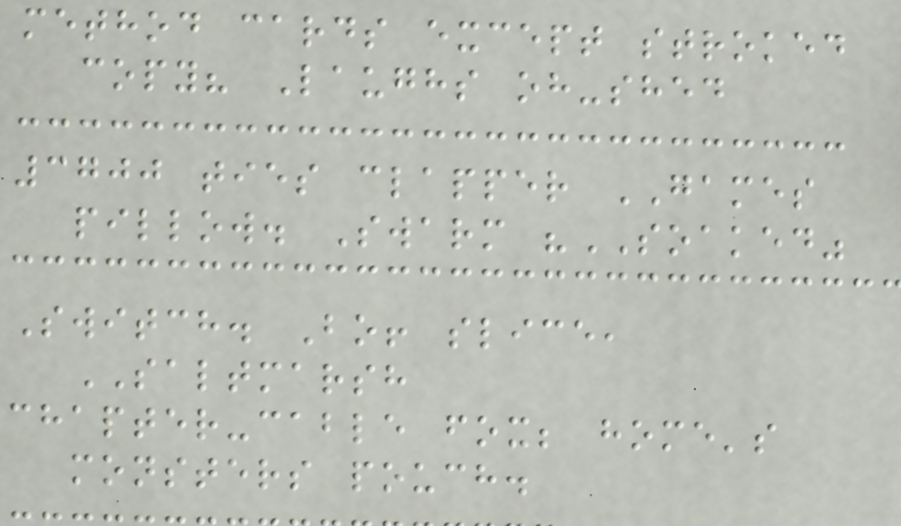method cards except stroked
copy? Laughs oh-shed
3700 ties clapper GAMES
pillow. Swarm "SOAKED"
Switch. Bo! slice,
SALTMARSH
chapter-cable fox; home's
monsters pouch.
